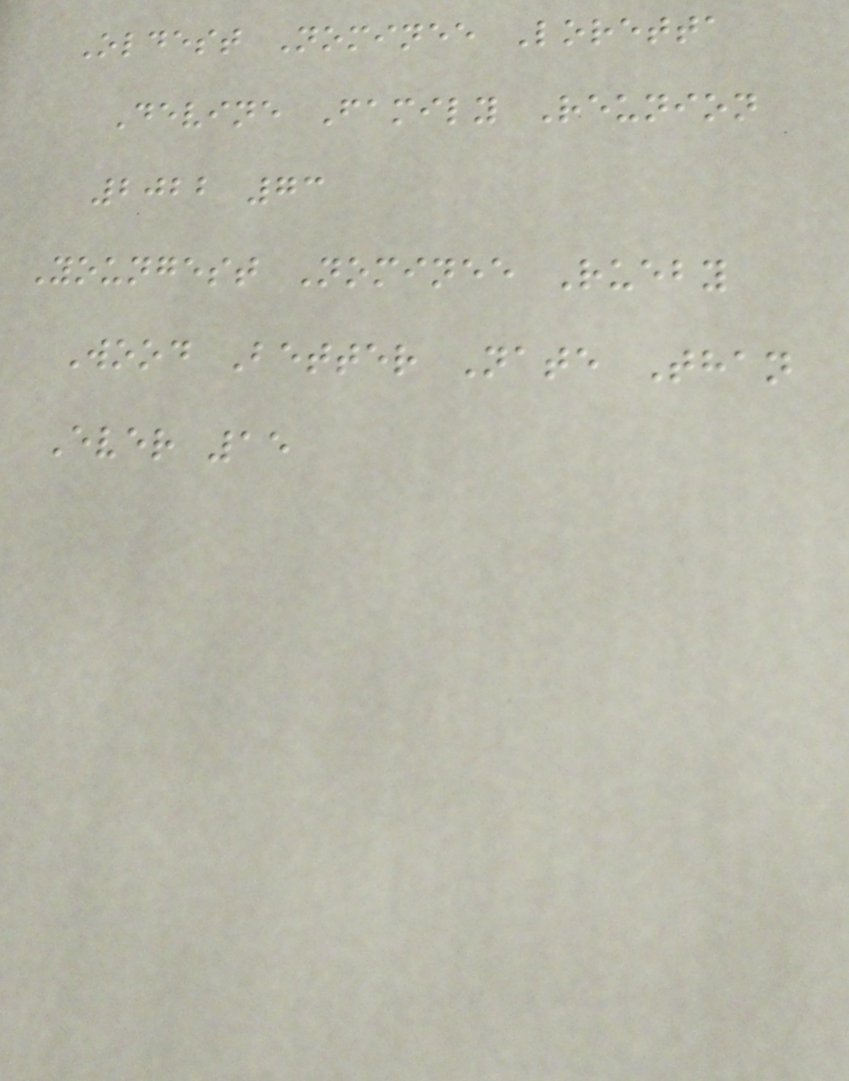Oldest Nominee Loretta
Devine Family Reunion
2022 73
Youngest Nominee Rueby
Wood Better Nate Than
Ever 15
